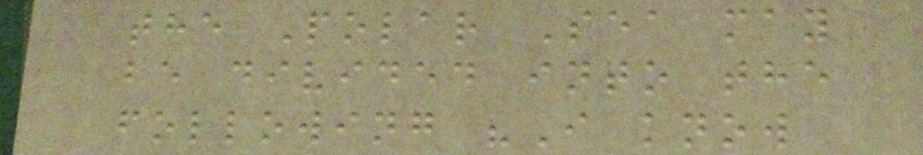the Polar Sea may
be divided into the
following "I know
